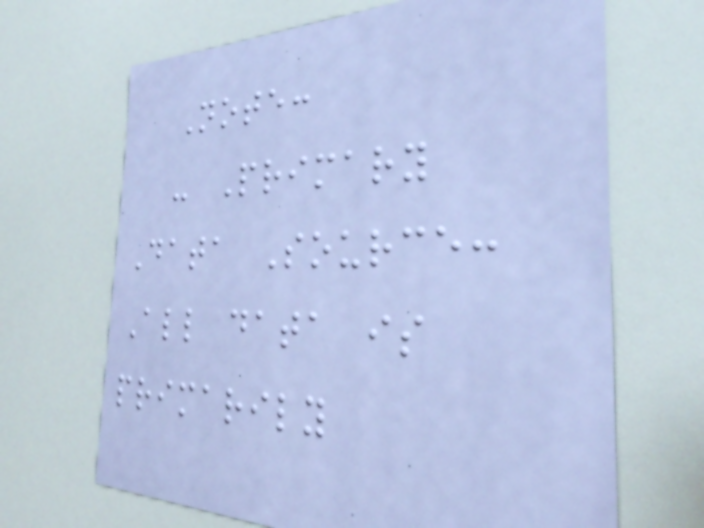Note:
- Primary
Data Source:
All data is
primarily
